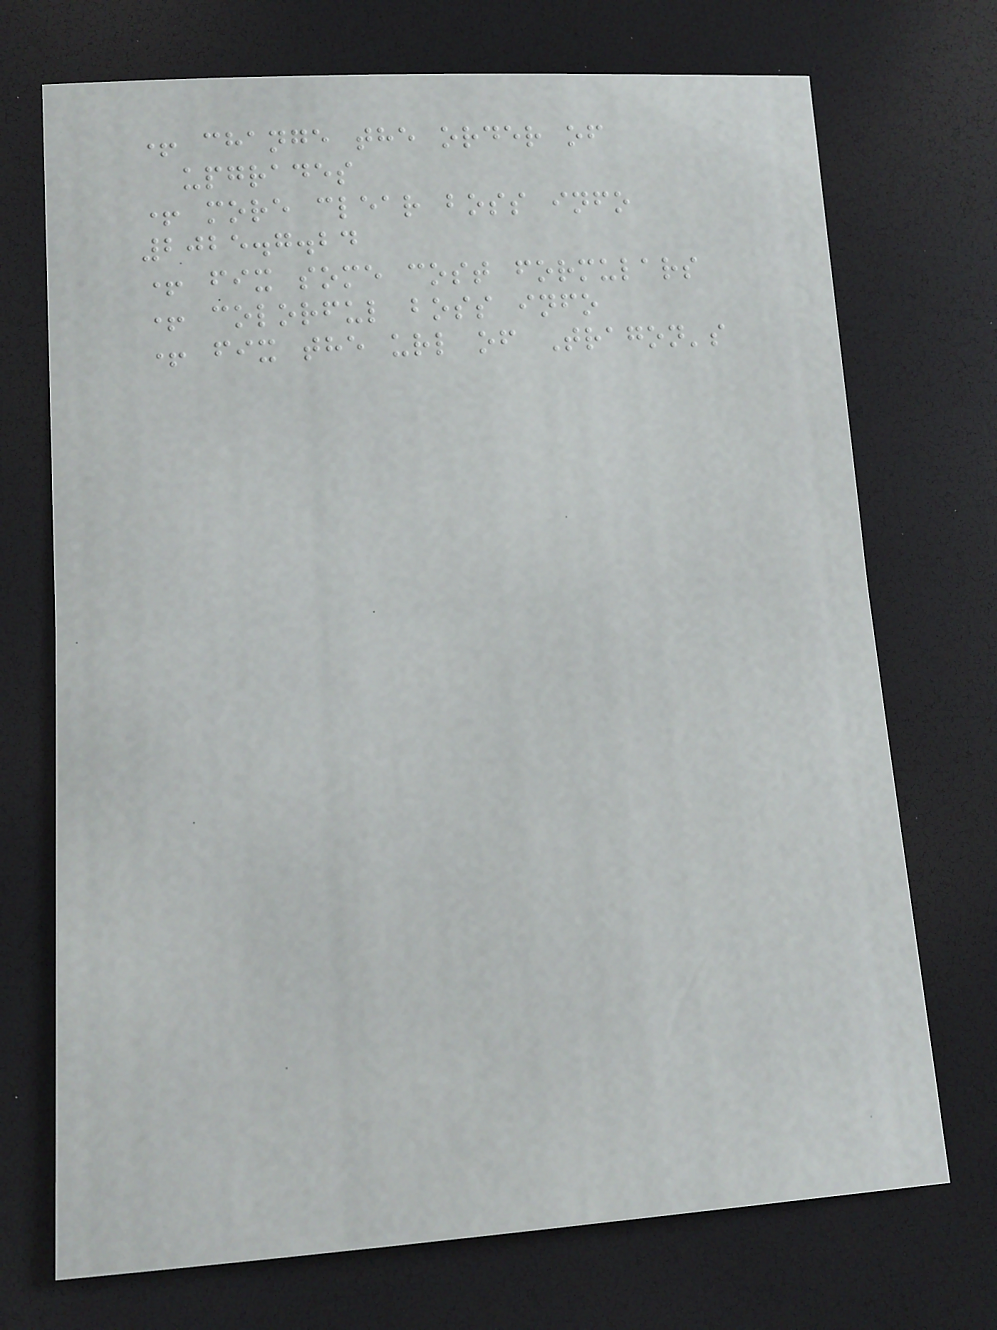+ change the order of
upgrades
+ more clear boss info
2025.7.24
+ fix some cost formulars
+ colorful boss info
+ fix the url of Tragon's
